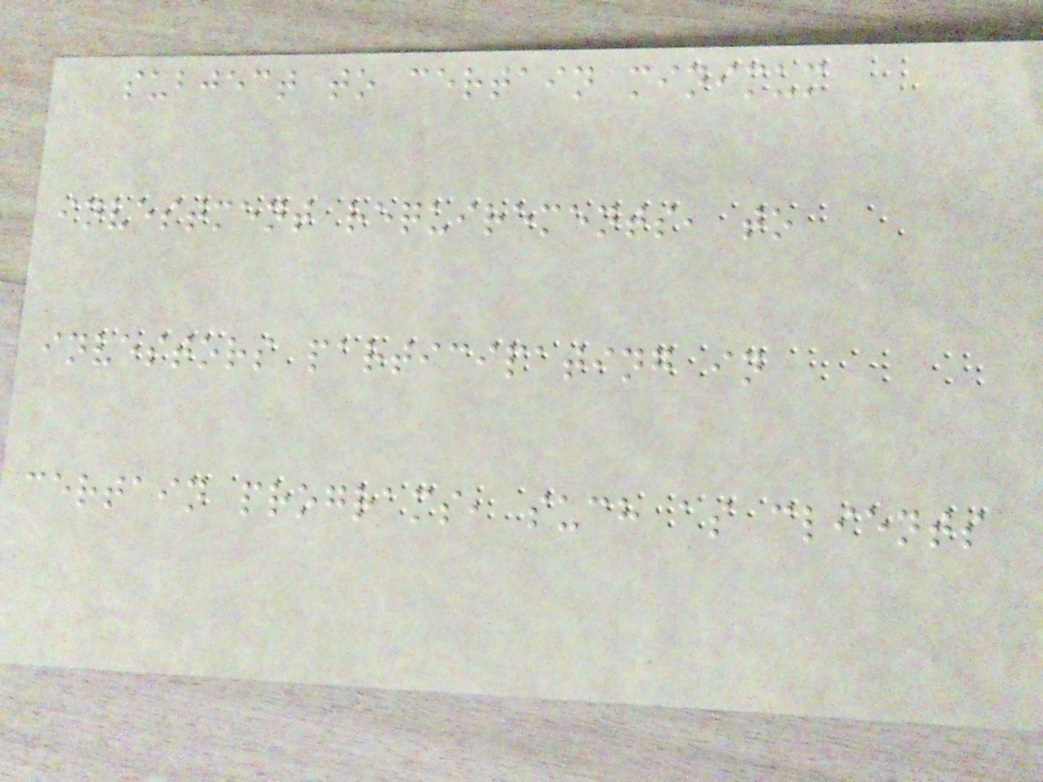subject to certain minimum
investment requirements, to
investors participating in
certain programs, such as clients
